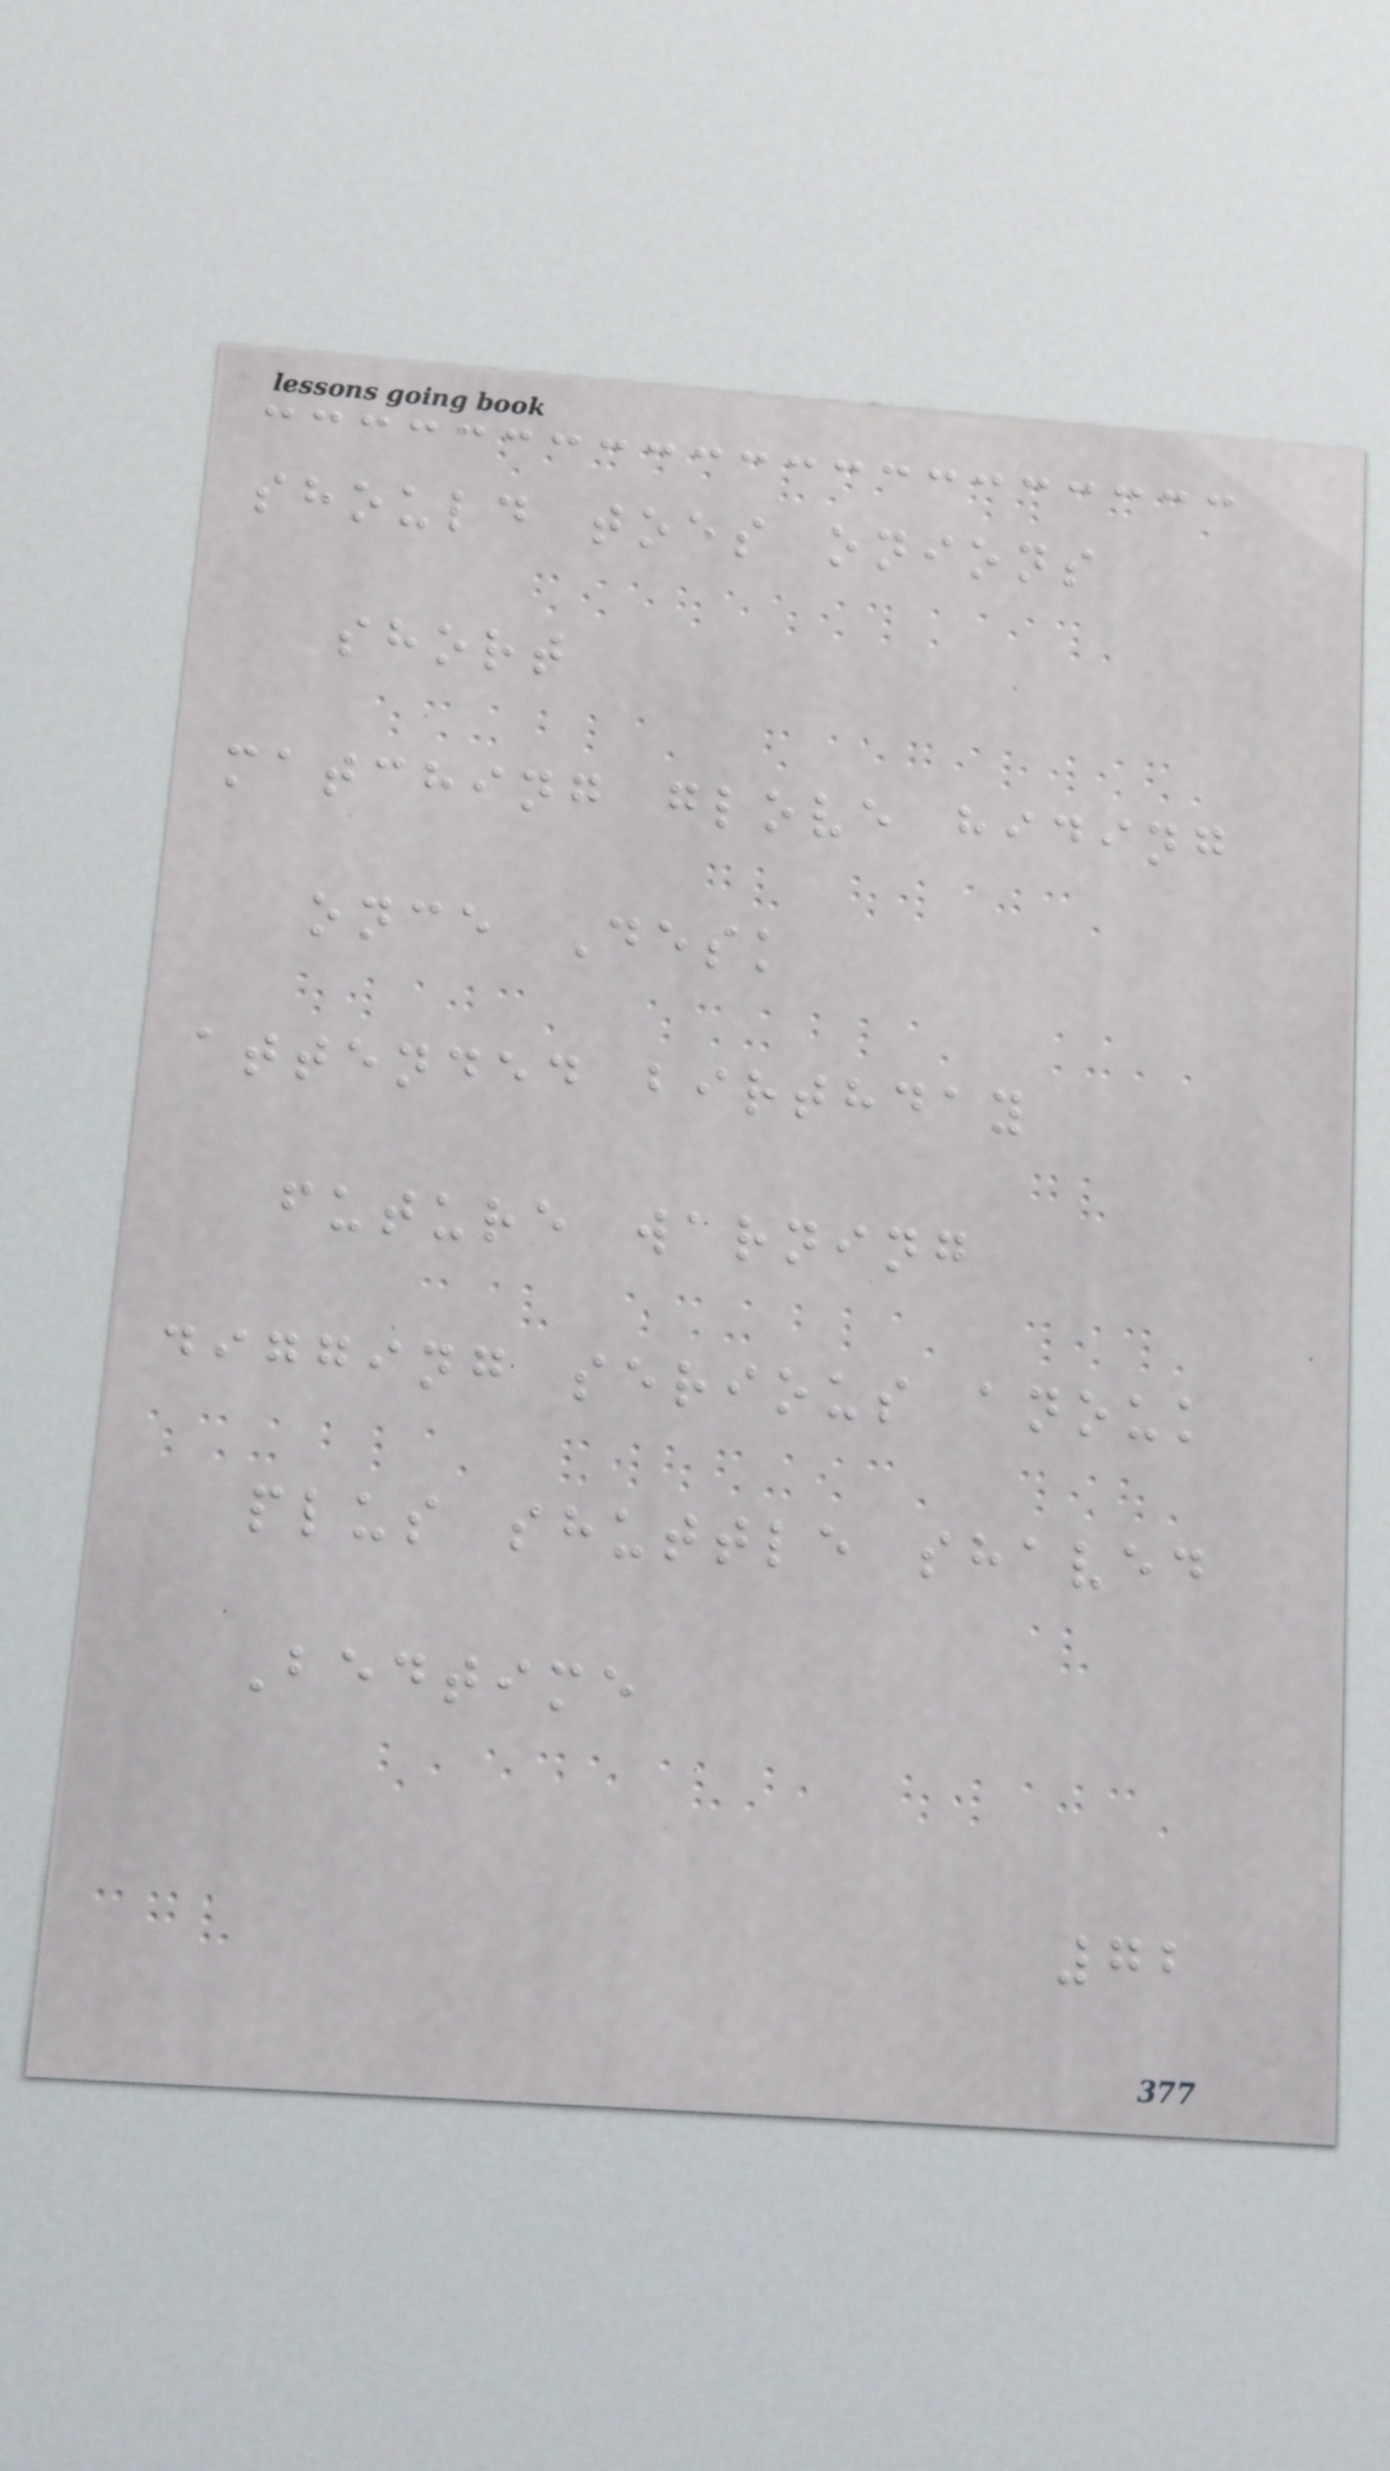should toes onions
short
matching glove hiding
once Desk
attended birthday
future warning
digging serious anouk
plus shuttle shaved
Bedtime
72
